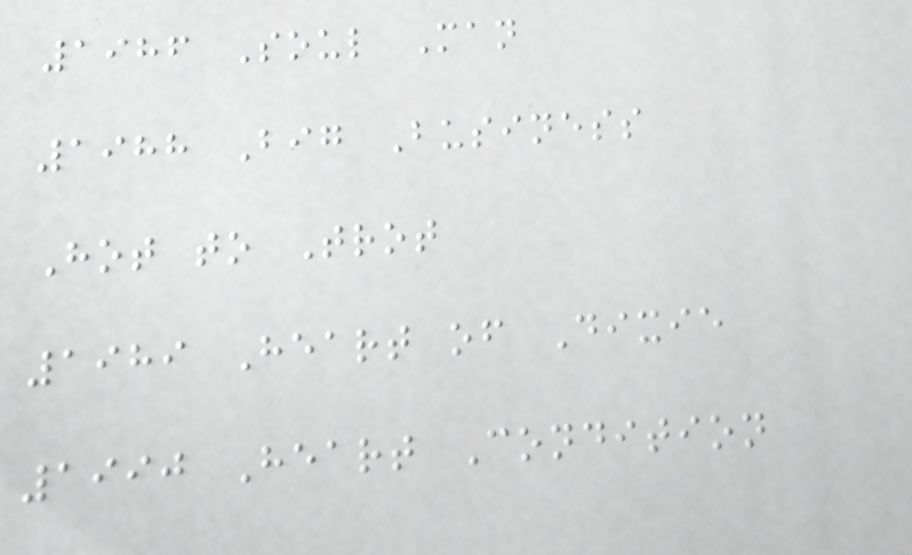1986 Soul Man
1988 Big Business
Hot to Trot
1989 Heart of Dixie
1990 Heart Condition
